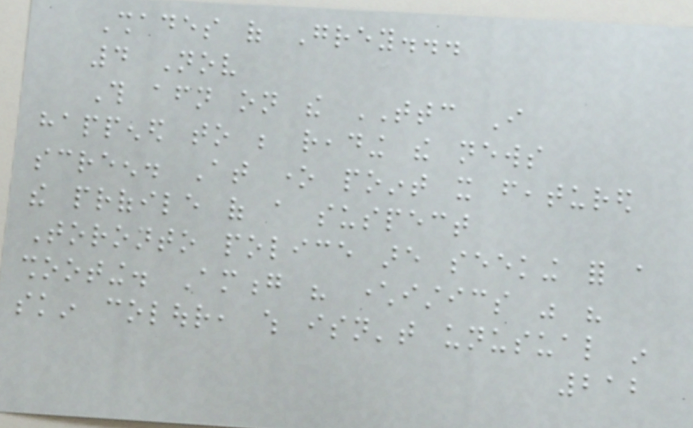Shades of Grey...
4 Nov
This afternoon on the TTC I
happened to be reading the news
screen. At one point it featured
the profile of a suspect
Toronto police are seeking for a
shooting. Among his characteristics was his
skin colour, which isn't unusual in
212
